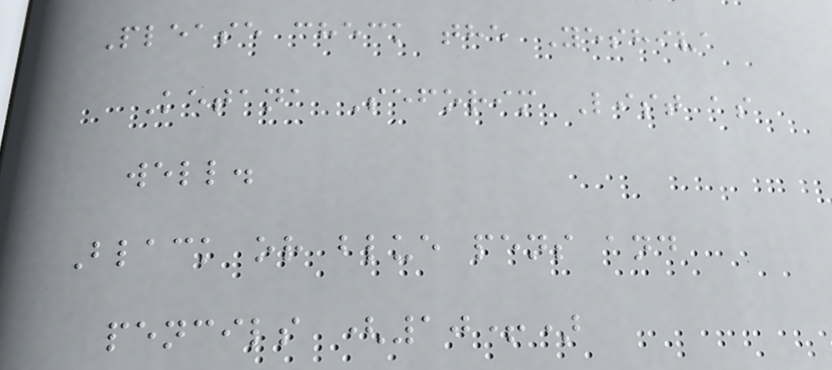Please check the Yeshiva
Ketana Seforim List as
well.
Black or blue pens and
pencils (10+)
